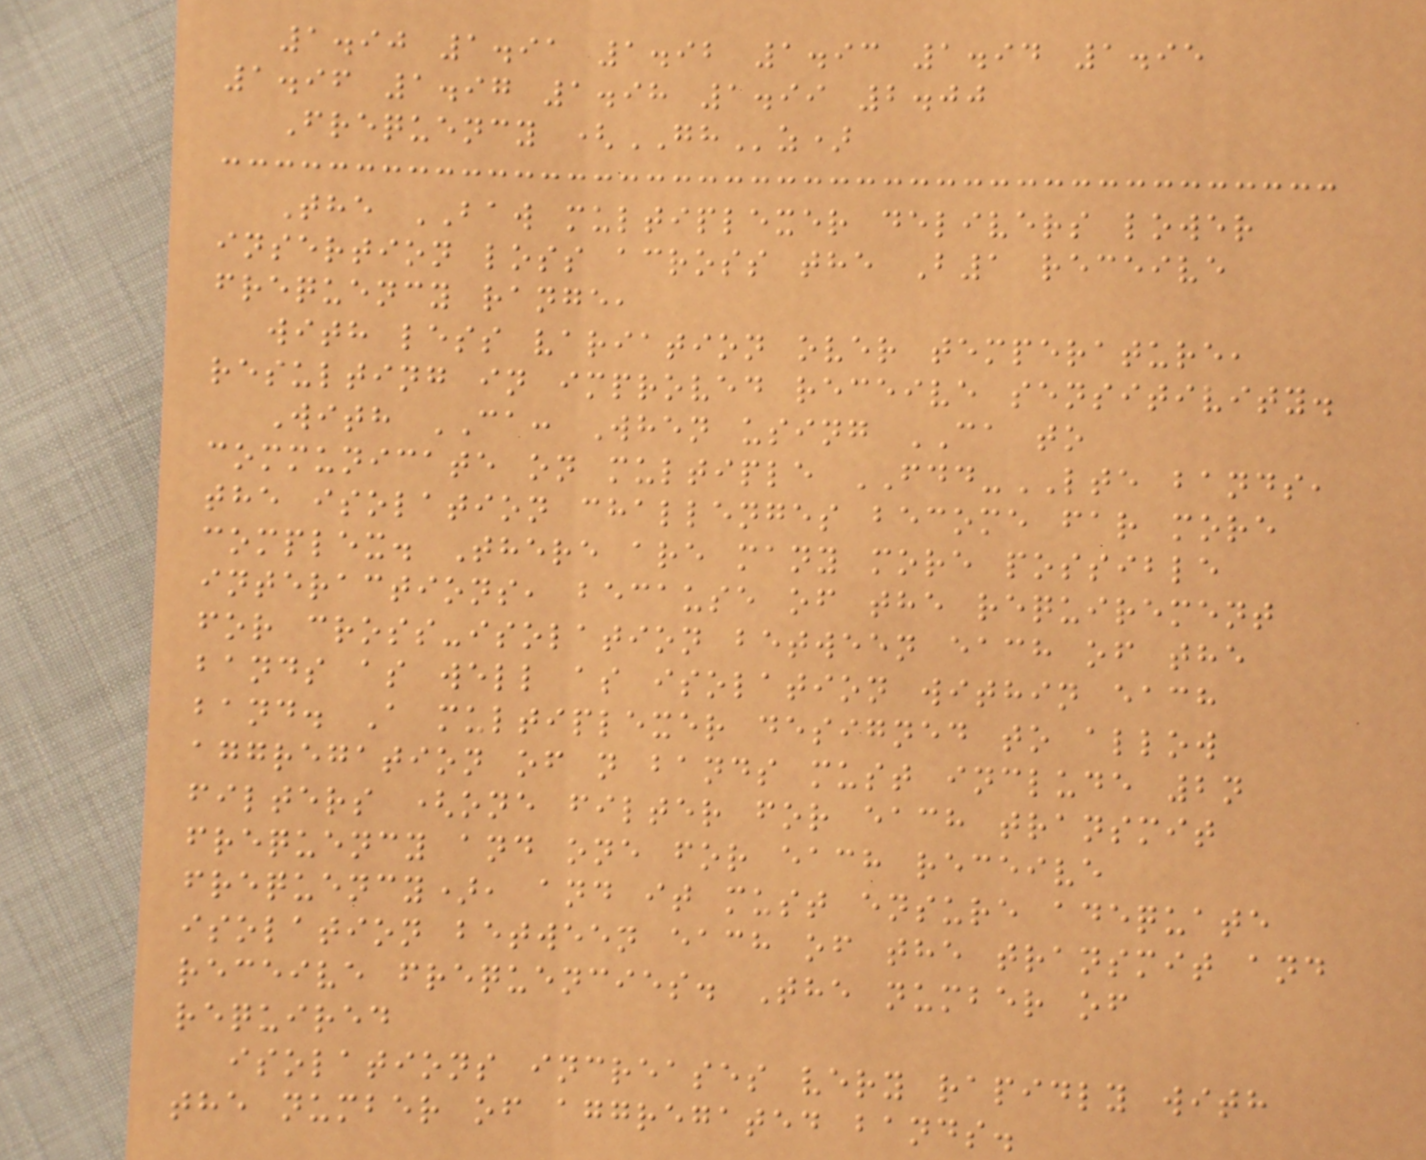1.90 1.91 1.92 1.93 1.94 1.95
1.96 1.97 1.98 1.99 2.00
Frequency (GHz)
The BAW multiplexer delivers lower
insertion loss across the B1 receive
frequency range,
with less variation over temperature,
resulting in improved receive sensitivity.
With CA: When using CA to
communicate on multiple FDD-LTE bands,
the isolation challenges become far more
complex. There are many more possible
interactions, because of the requirement
for cross-isolation between each of the
bands as well as isolation within each
band. A multiplexer designed to allow
aggregation of n bands must include 2n
filters (one filter for each transmit
frequency and one for each receive
frequency), and it must ensure adequate
isolation between each of the transmit and
receive frequencies. The number of
required
isolations increases very rapidly with
the number of aggregated bands.
